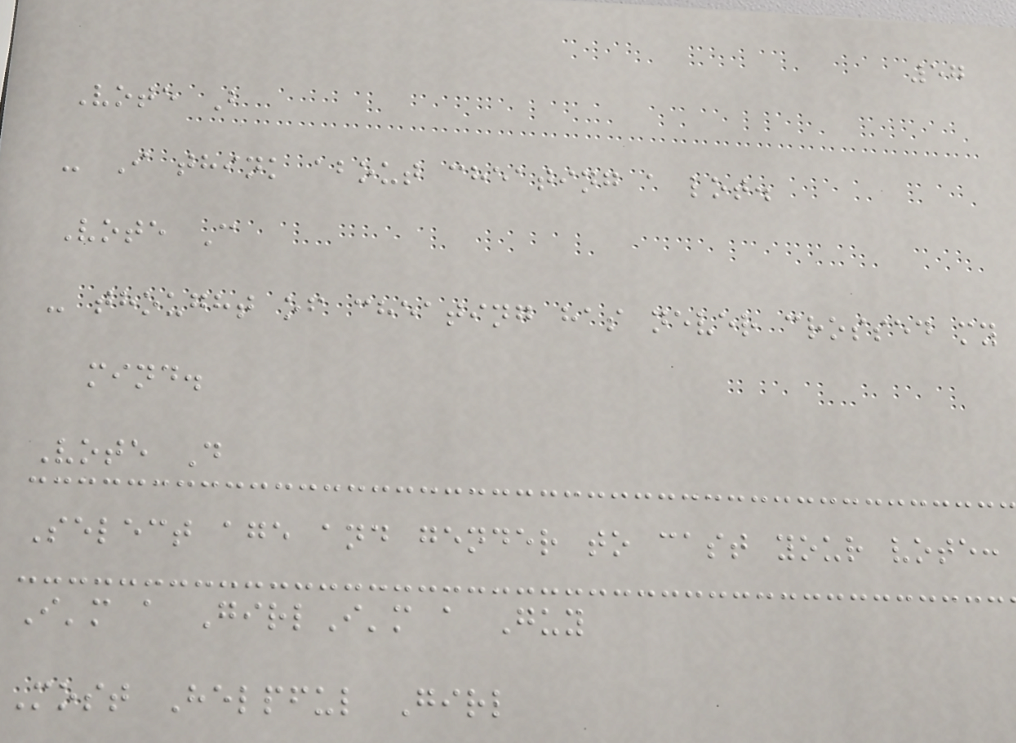57
Vote B
- I think about cheating a lot.
Vote C
- thought of cheating has never crossed my
mind.
Vote D
Select age and gender to cast your vote:
I'm a GirlI'm a Guy
Most Helpful Girl
